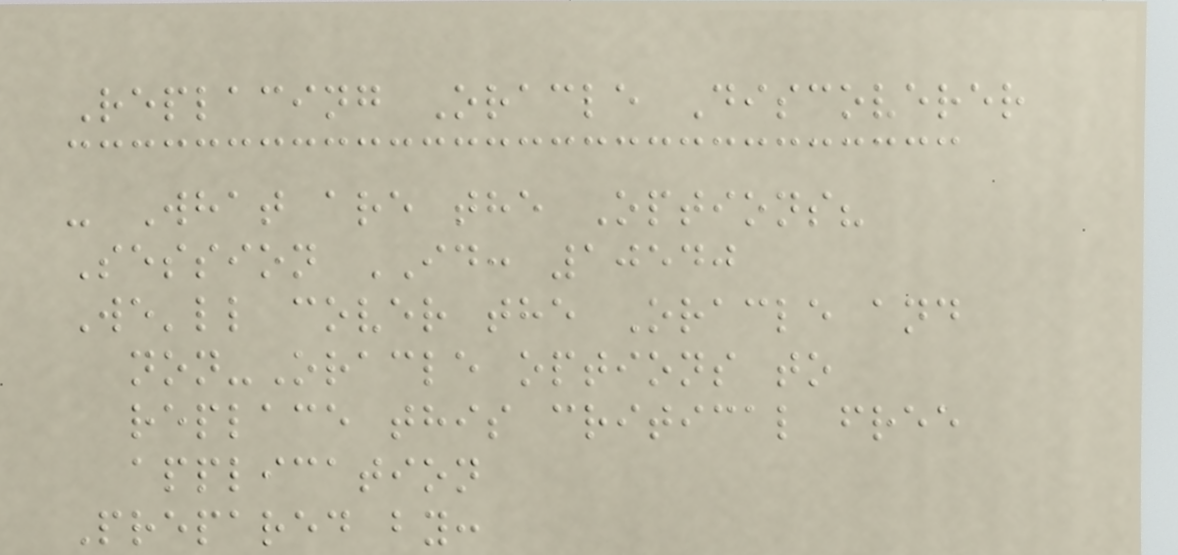Replacing Oracle Discoverer
- What are the Options?
Session ID: 10540
We'll cover the Oracle and
non-Oracle options to
replace this critical free
application
Prepared by:
